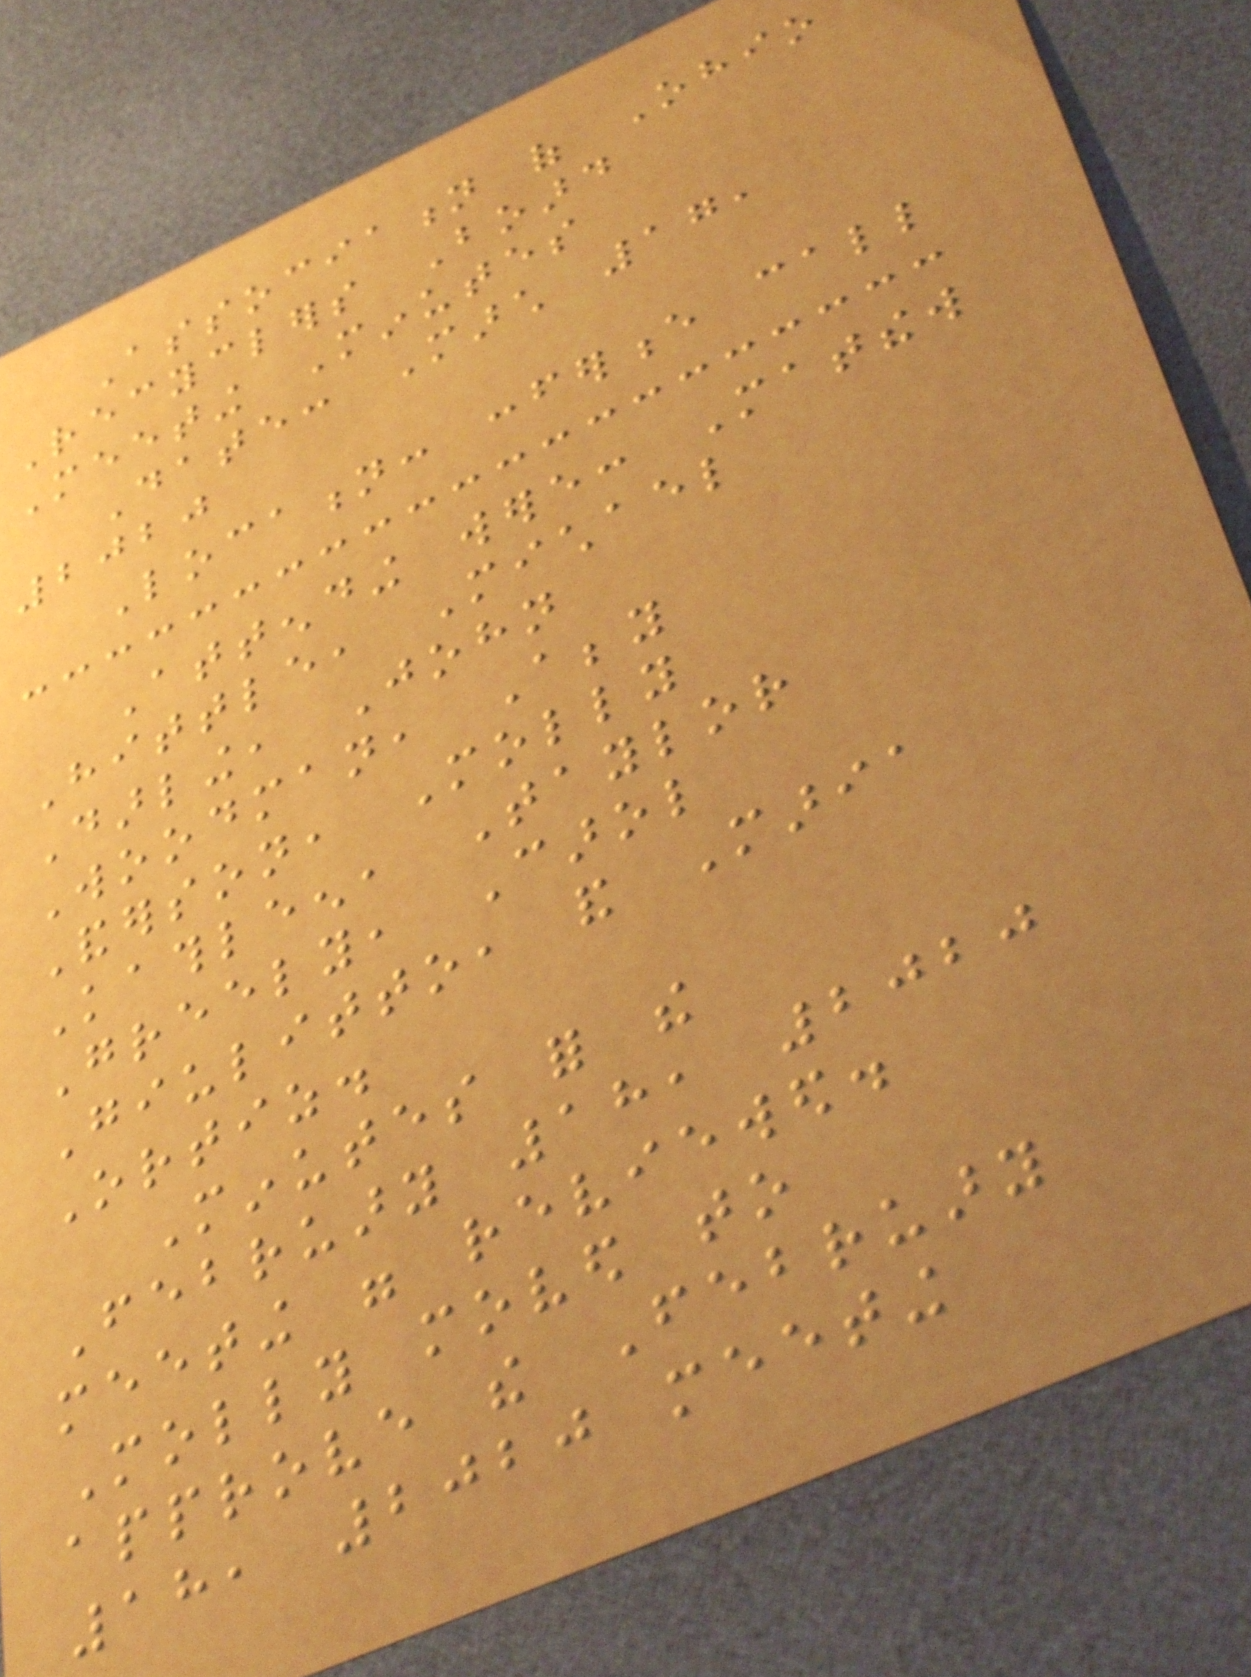Association of Ohio
Recyclers Board
Meeting Minutes
Date: March 17,
2020
Location: conference call
Attending were: Matthew
Hittle, Michael
Darling, John
Woodman, Abby
Anderson, Molly
Kathleen, Taylor
Greely, Carol
Giulitto, and Maria
Ortiz.
Minutes for the
February 18, 2020
meeting were reviewed.
Molly moved to
approve the February
18, 2020 meeting
